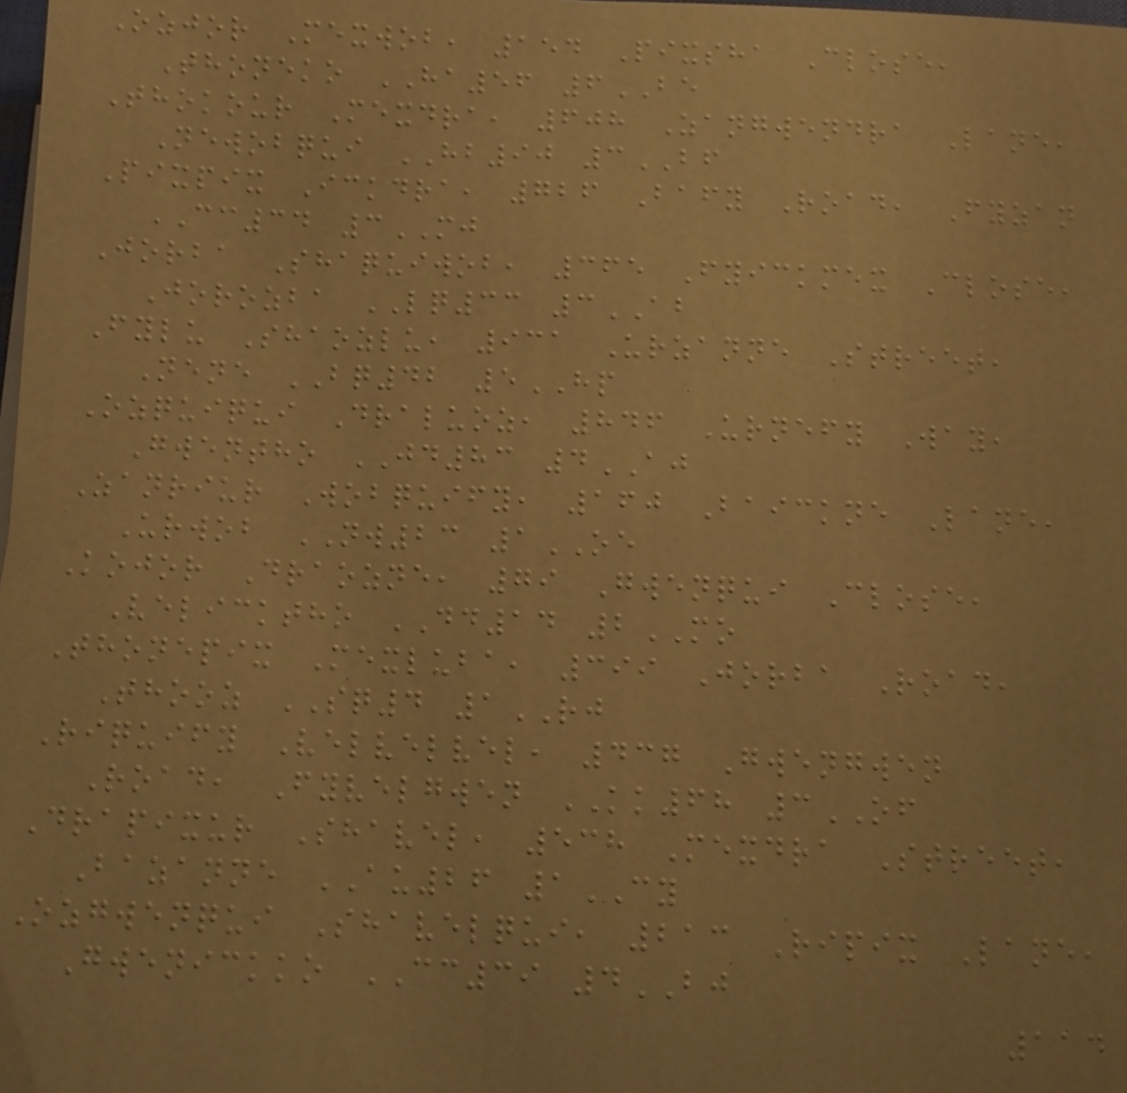Ozjor Mexwob, 154 Pixsha Close,
Thoneko HA56 6BE
Thokour Mexdra, 608 Zangwendra Lane,
Newobqui HB90 3BF
Pixpix Ickdra, 726 Bafy Road, Fyzan
CC34 3MJ
Jorba Shaquiwob, 365 Fyickmex Close,
Jorozba LQ33 3AB
Fylu Shaozlu, 931 Urzanne Street,
Nene BQ42 5HP
Ozquiqui Draluoz, 846 Urnefy Way,
Gwentho JD83 4AJ
Zanriur Wobquify, 160 Baickne Lane,
Urwob NW23 1OE
Kojor Draozne, 79 Gwenqui Close,
Velicktho DD14 2MO
Thonepix Mexluba, 399 Jorba Road,
Thooz SQ4 1RJ
Riquify Velvelvel, 437 Gwengwen
Road, Fyvelgwen KK68 3OF
Drapixur Shavel, 538 Mexdra Street,
Bazanne AU26 1CY
Ozgwenqui Shavelqui, 213 Ripix Lane,
Gwenickko CC39 4BJ
114
